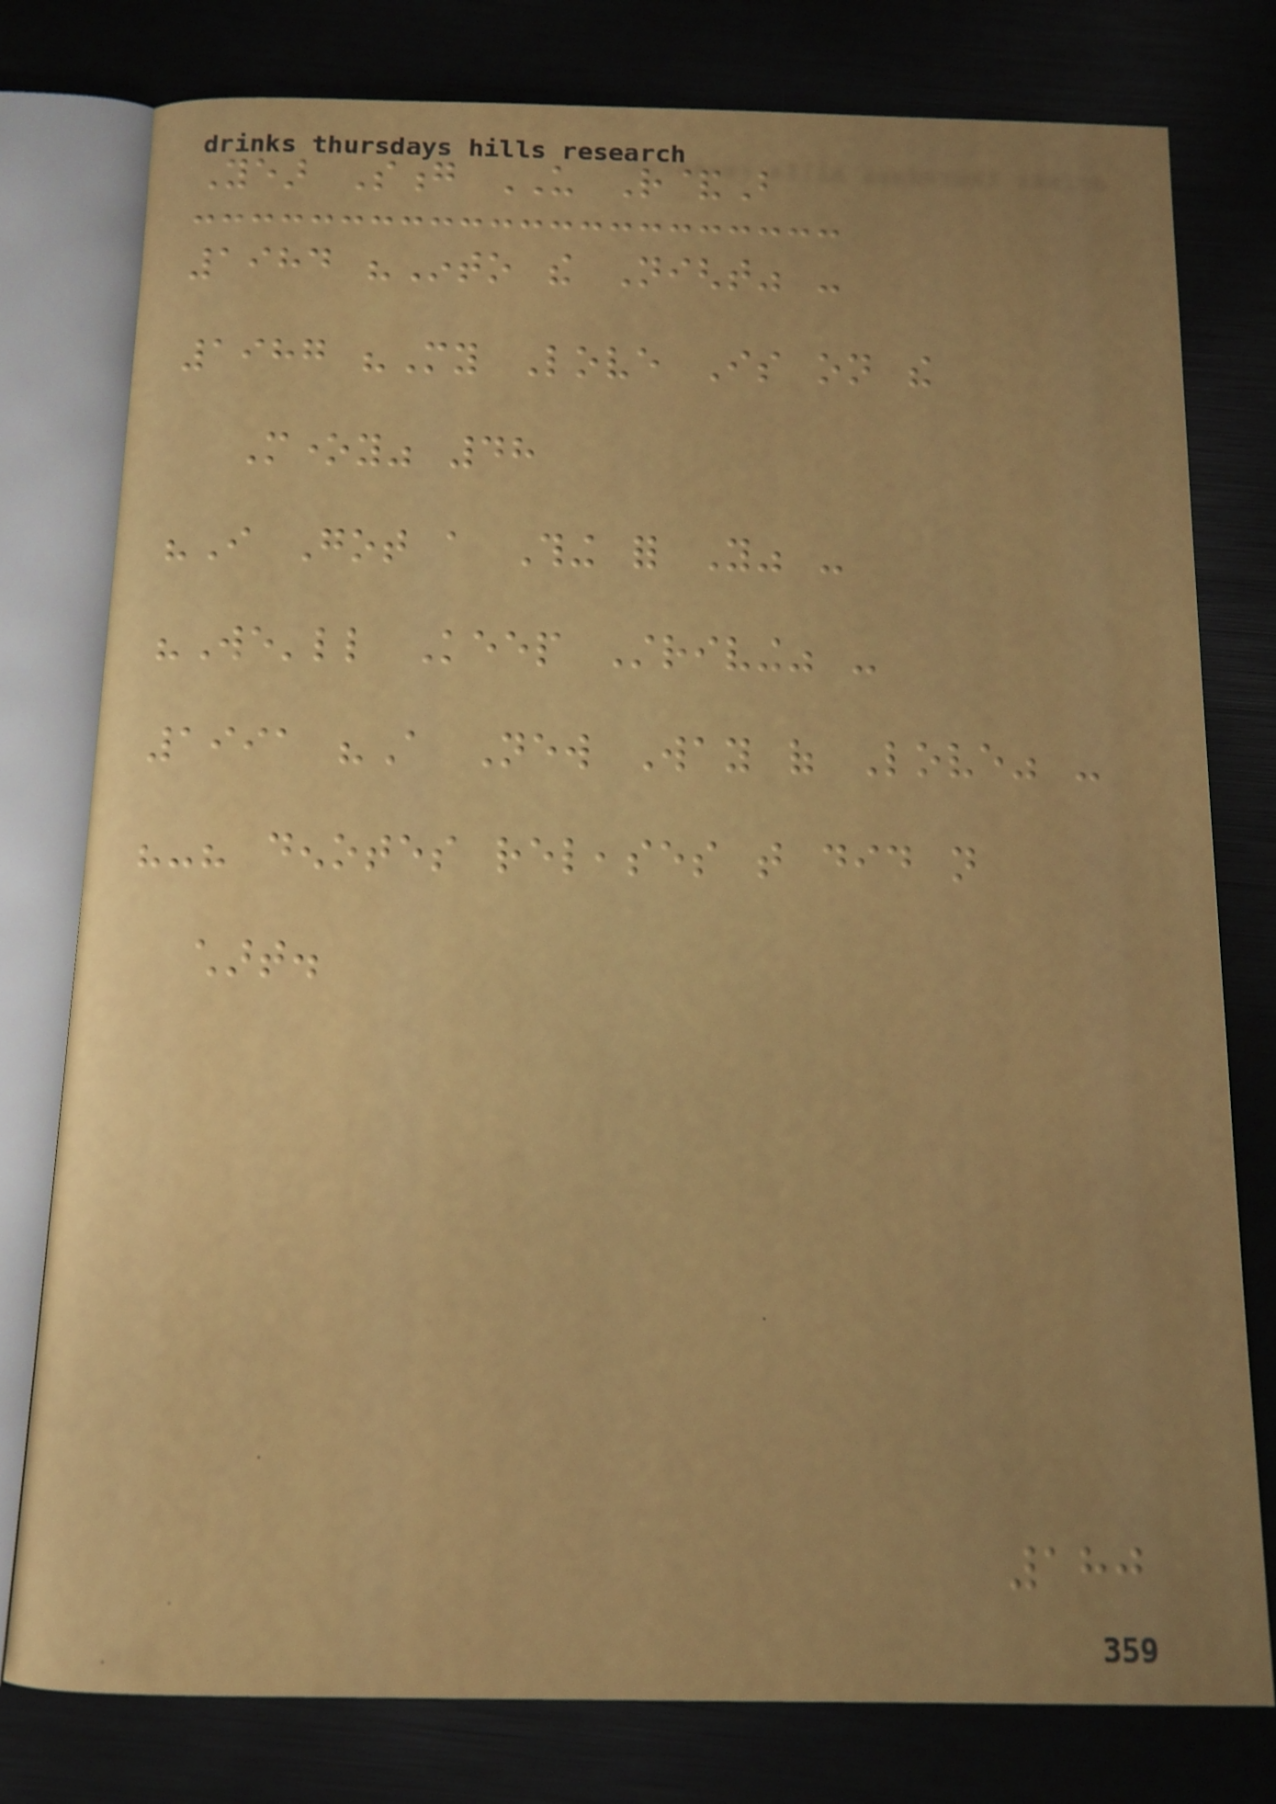Year Song US R&B
1984 "Into the Night" -
1987 "My Love Is on the
Money" 48
"I Got a Thing for You" -
"We'll Keep Striving" -
1991 "A New Way of Love" -
"-" denotes releases that did not
chart.
180
